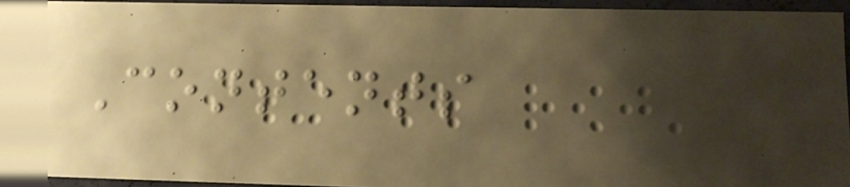Contents
